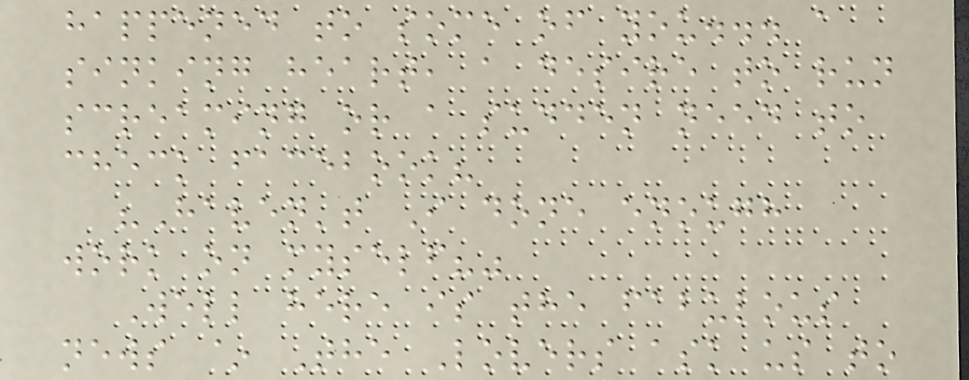happened to some of you... a
sinking heart, a desire to run
screaming or a sudden need to
check facebook?
"Haven't I done enough
work on myself?"
Well here is the fabulous
news ~ The Lovers ask us to
